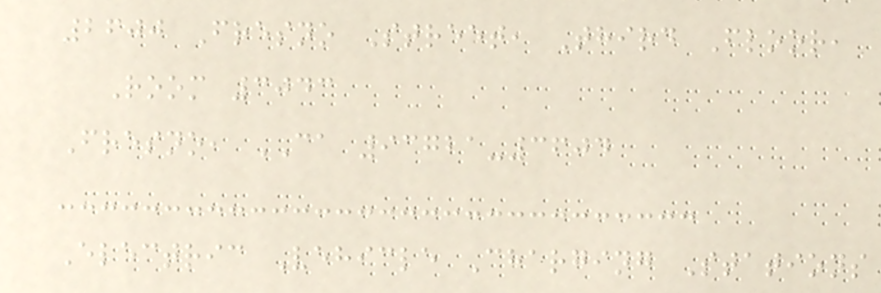2600 Fresno Street, Third Floor,
Room 3043
Fresno, CA 93721-3604
Electric Vehicle Charging Stations
